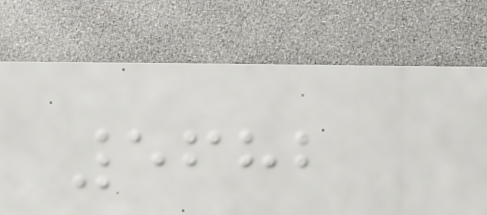5682
